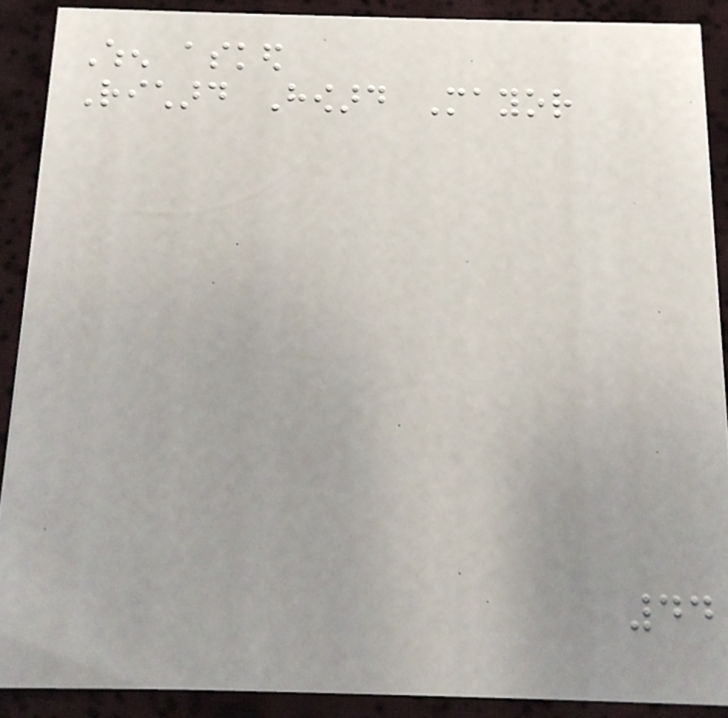When asked
Richard Howard Mayor
44
